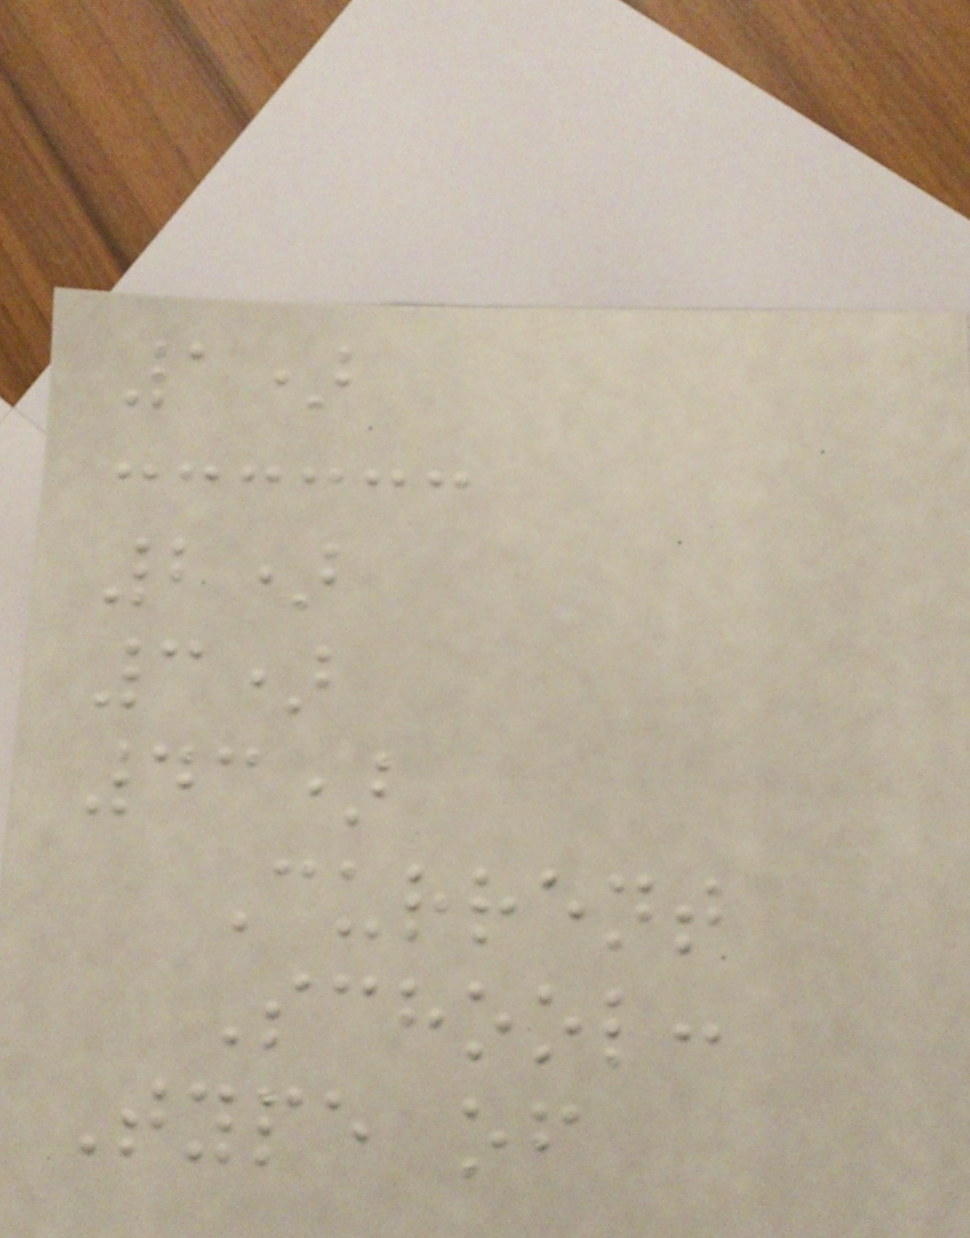1)
2)
3)
43)
Current
School:
Type of
